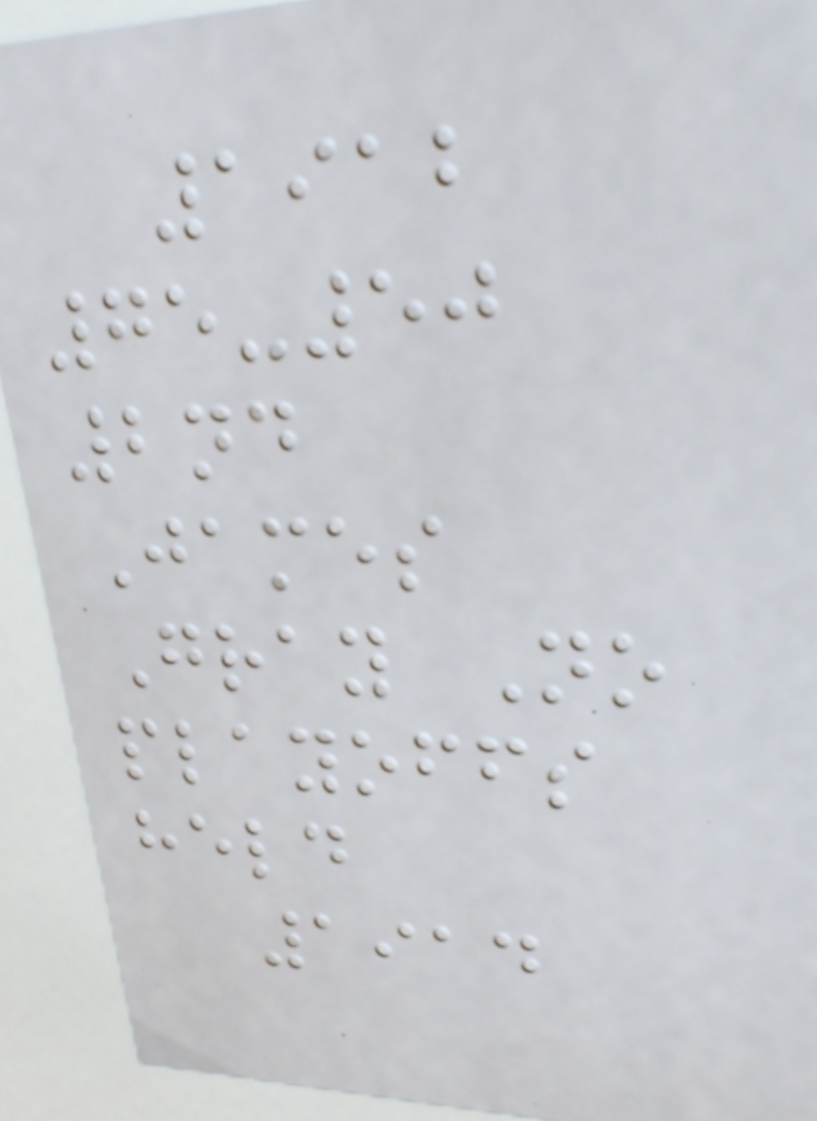1912
75-50
2nd
James
Gray No
playoffs
held
1914
